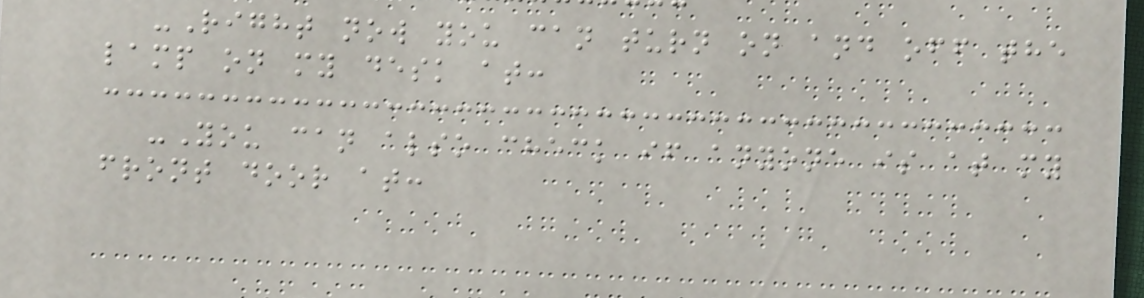-Right now you can turn on and off the
lamp on my desk at:
-You can also check if anyone is at my
front door at:
